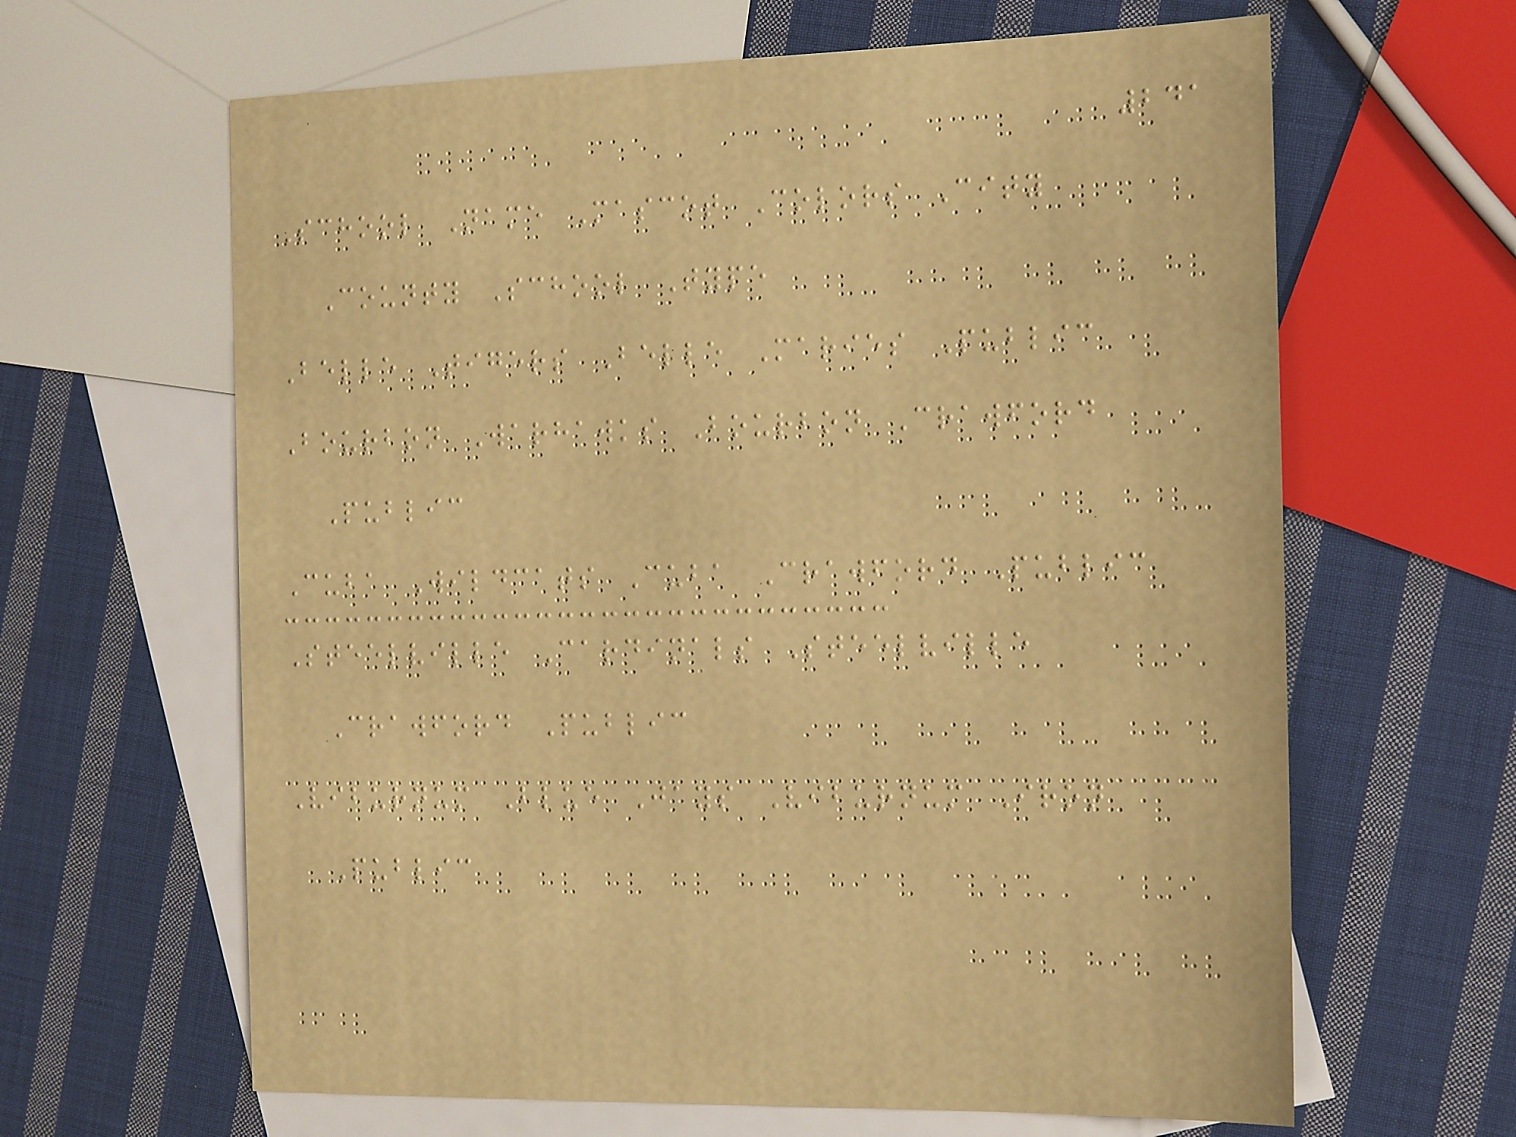241
School Name Mascot Colors City
County School Type
Belle Tigers Belle Maries Public
Bourbon Warhawks Bourbon Crawford
Public
Cuba Wildcats Cuba Crawford Public
Steelville Cardinals Steelville
Crawford Public
Viburnum Blue Jays Viburnum Iron
Public
